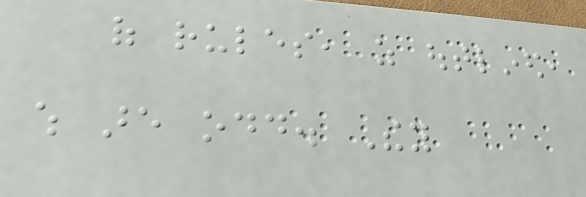of rules, as outlined,
which are odd. They
